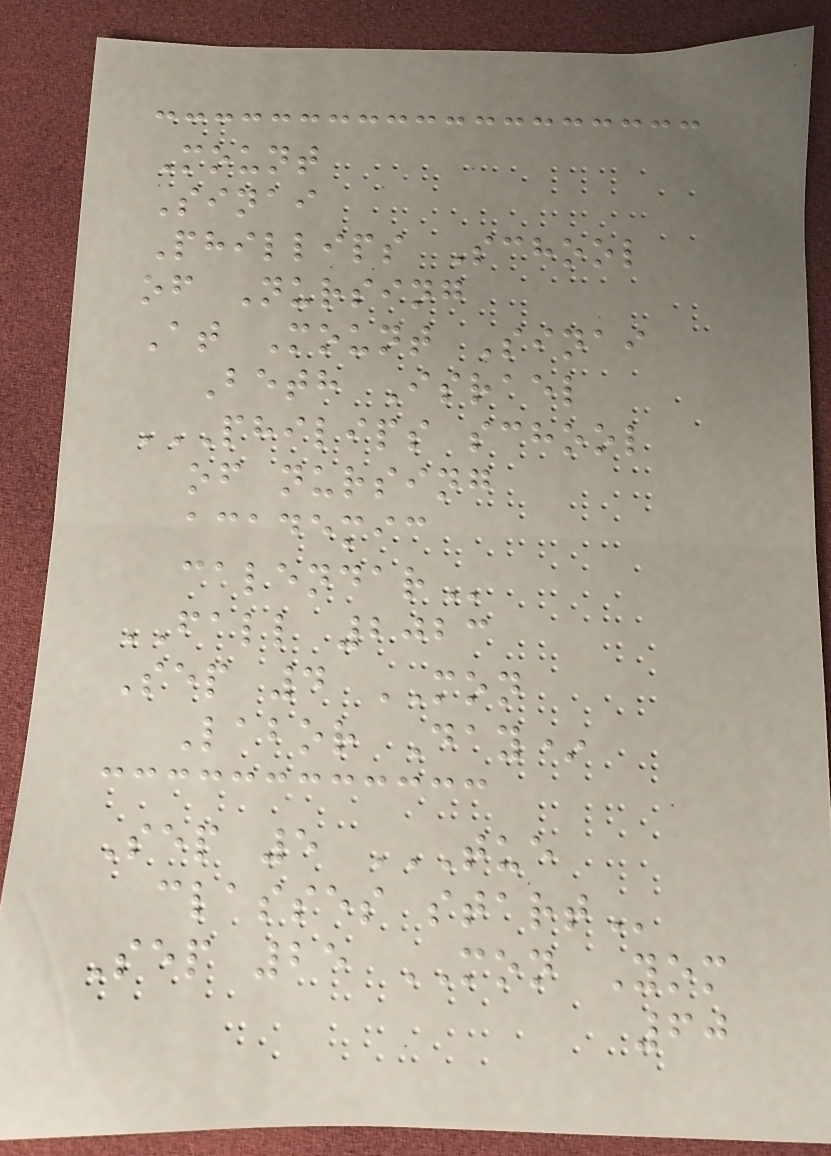Mount
Sinai
Phillips School
of Nursing
At Mount Sinai
Beth Israel
PHILIPS SCHOOL
OF NURSING
ACADEMIC
CALENDAR
FALL 2023
Sep 4 MON
Labor Day*
Sep 5 TUE
CLASSES START
Sep 25 MON Yom
60
